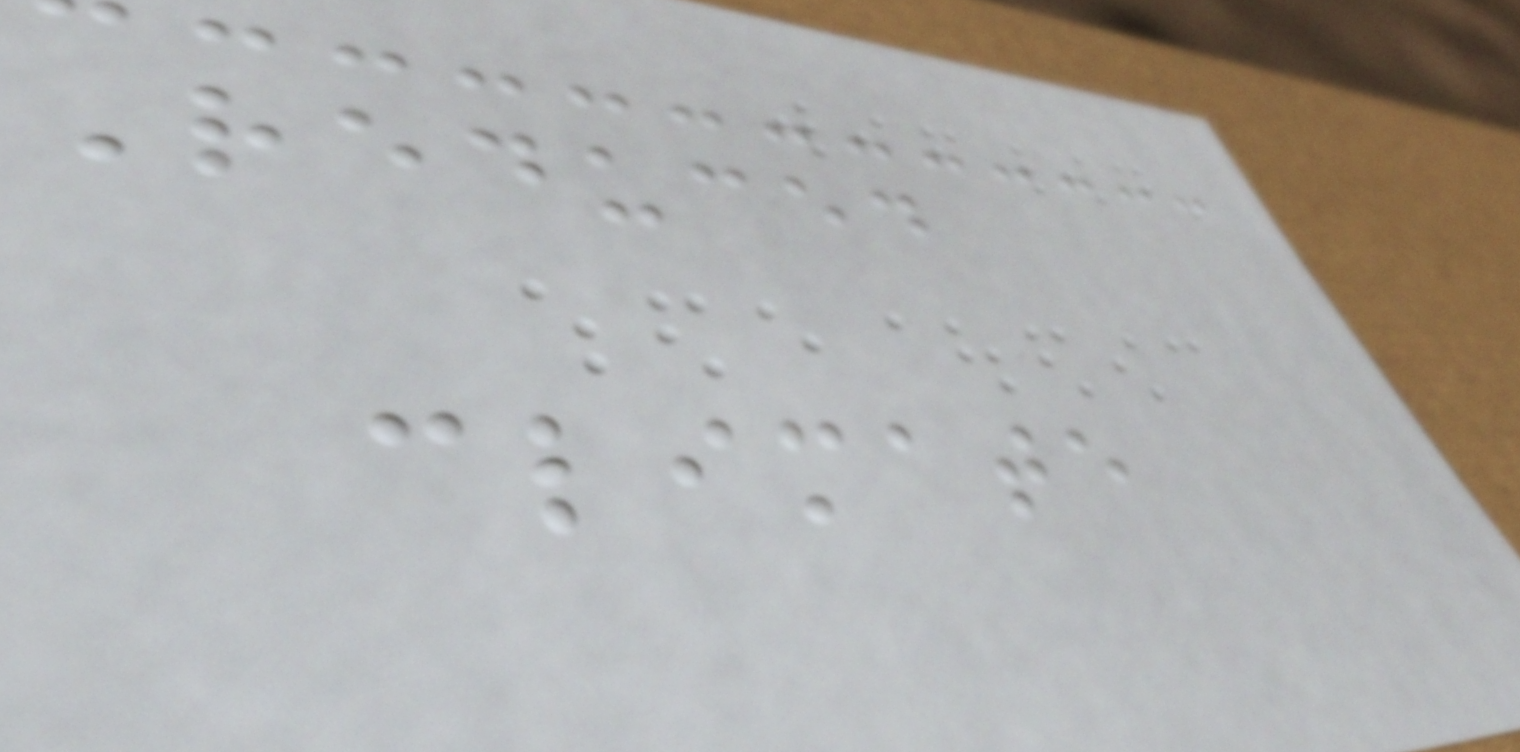Reduced
climate
